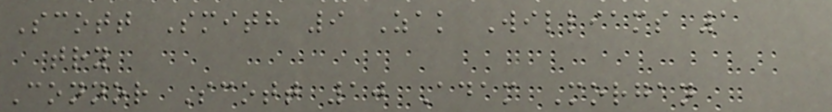Scott Smith 9 Zak Williams 1
try
Connor Scott 10 Adam Morgan
